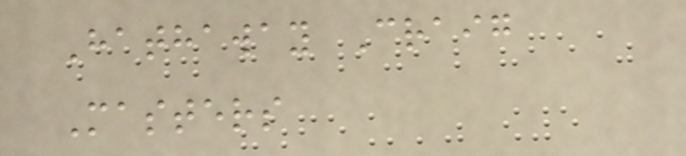Hathaway Craig
Masters
